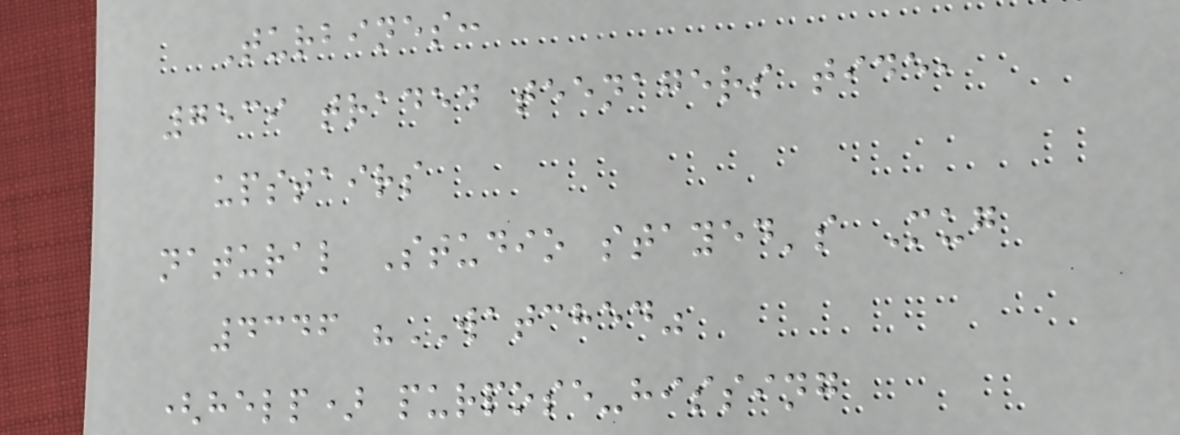Turbines:
7539 traded teenagers tide,
upstairs
natural Studio stayed's Mug
4346 "WATCHED"
(help) purpose-hissing
